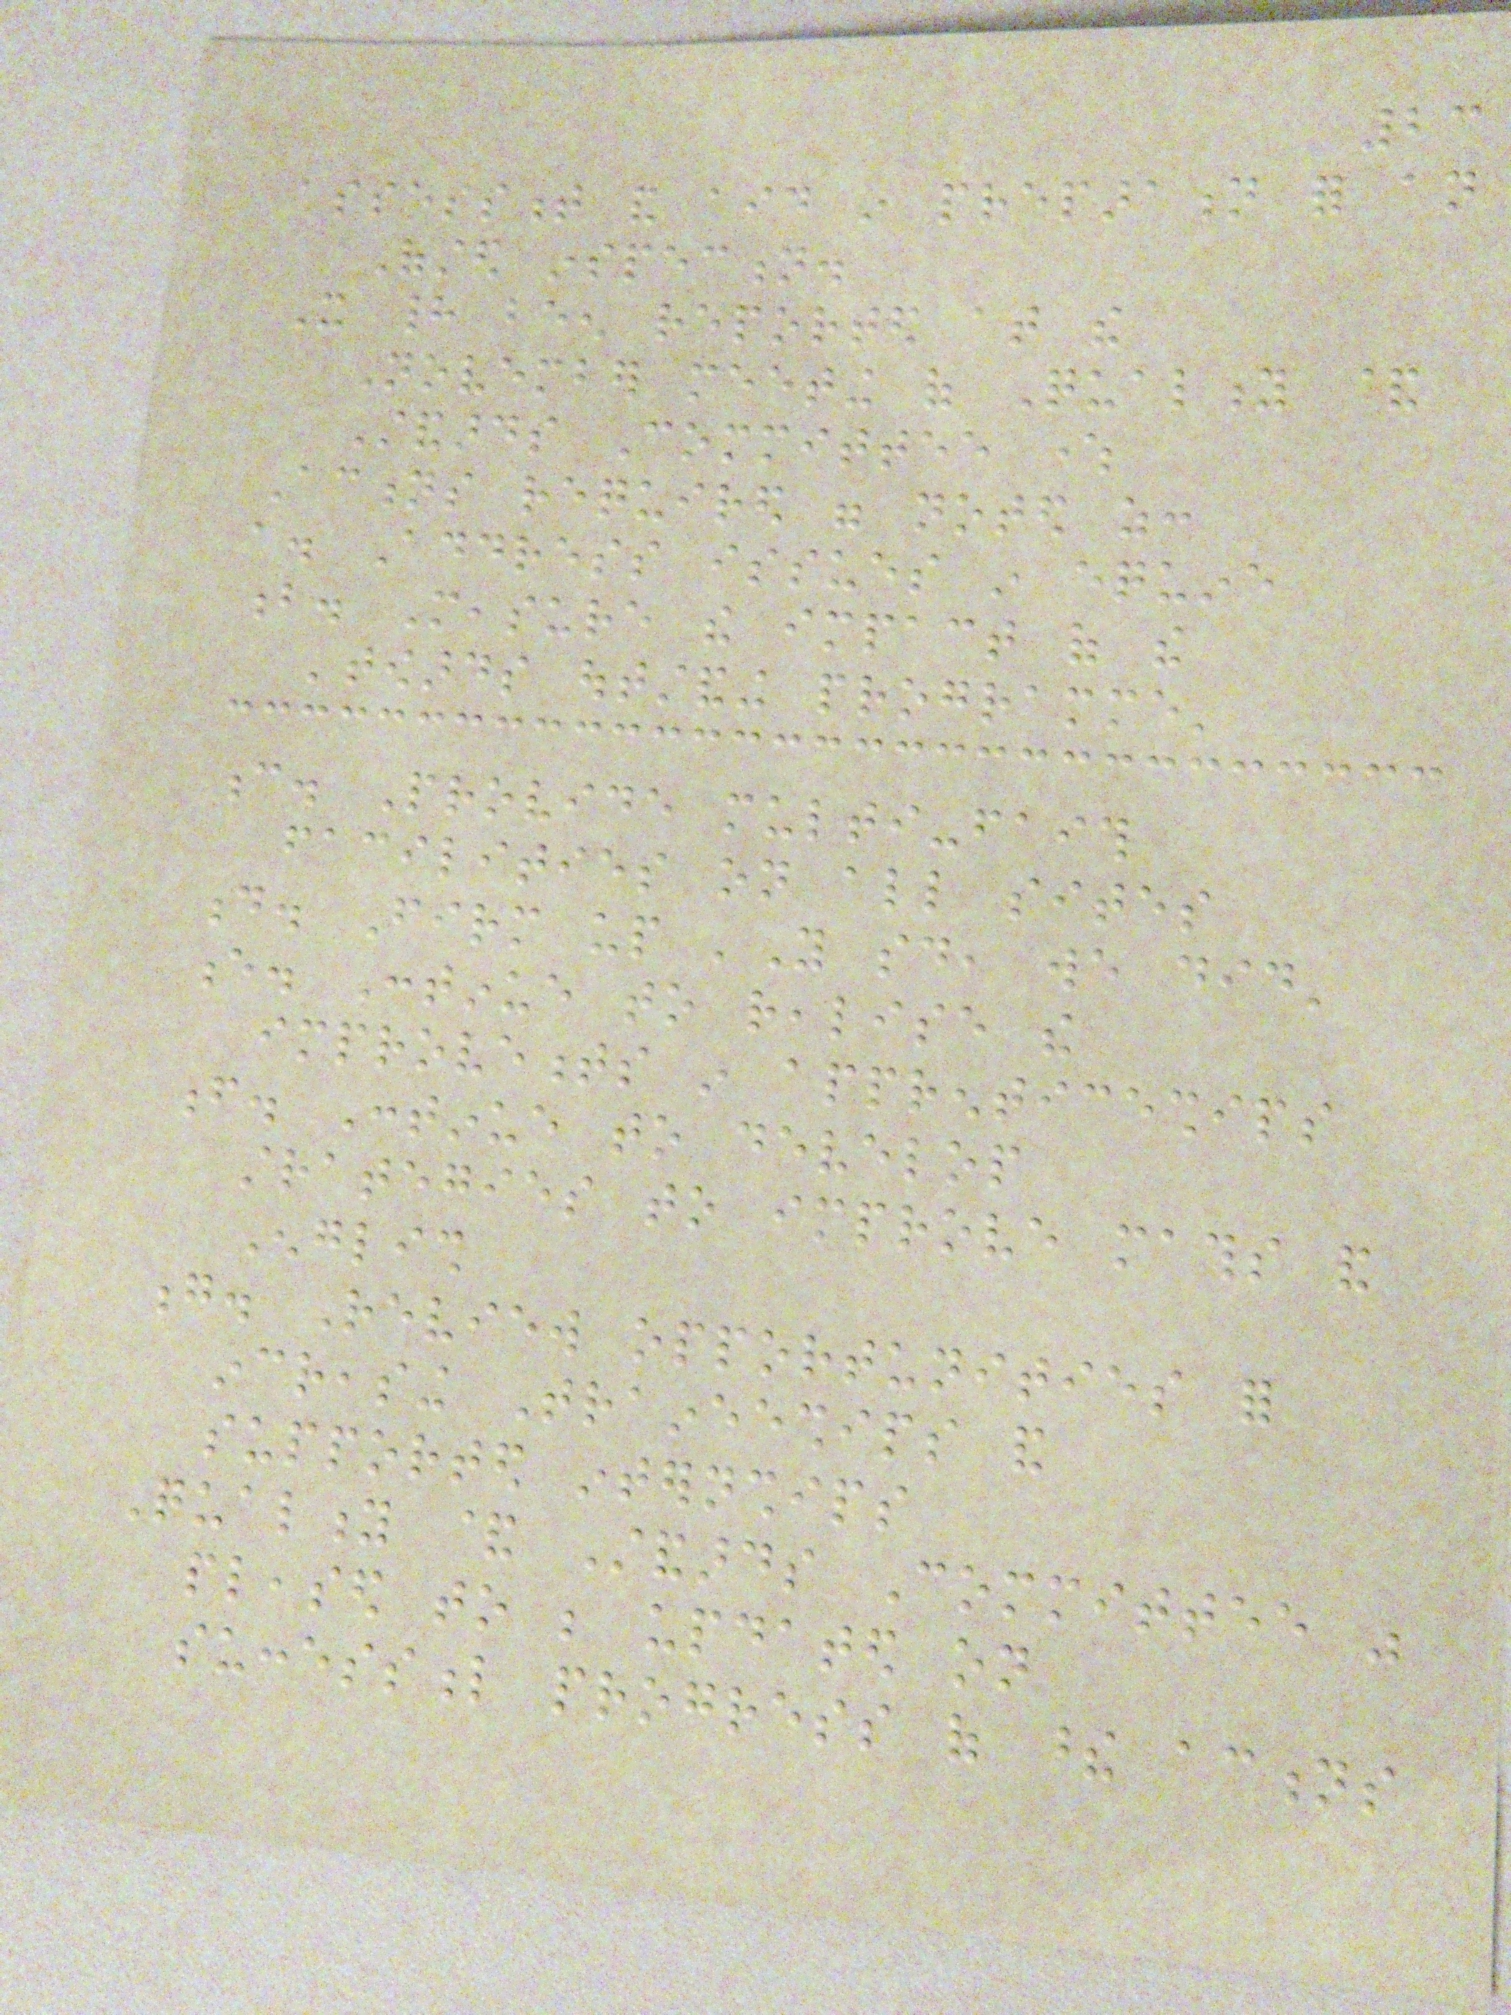23
assessment and aid in preparation for an
Ofsted inspection.
It had been reported at the
November meeting of Quality &
Standards Committee where
Actions required were noted as:
a. Address issues in equine
b. Measure the impact of the
'towards outstanding programme'
c. Provide multi-faith
facilities on all sites
d. Firm up 'You said, we did'
e. Continue to realise the
improvements in apprenticeships
f. Continue to develop
strategies to improve maths and
English
g. Review opportunities for
increasing Traineeships and
supported internships
Quality & Standards Committee was
pleased to be updated on
successful progress of these actions
